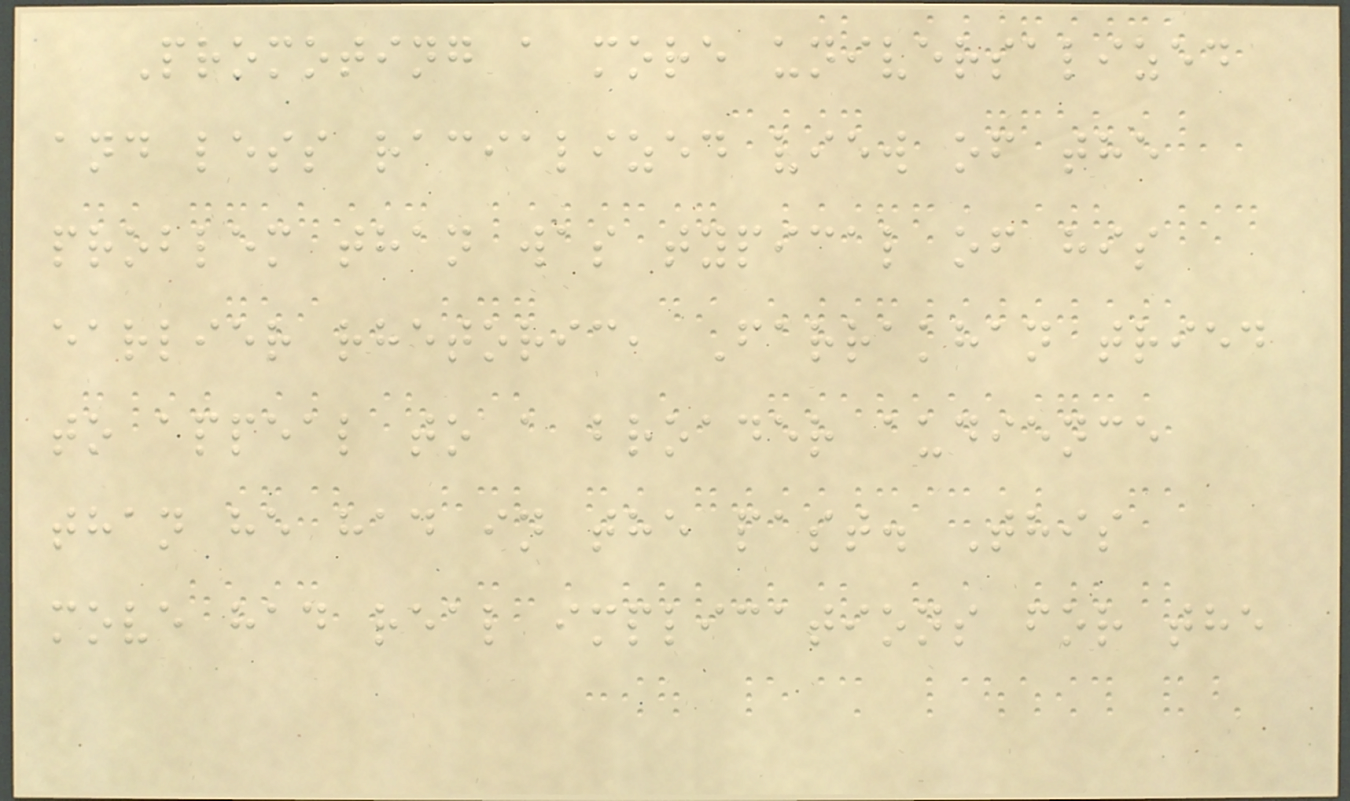Promoting a more universalized
and less racialized view of the
problem than was typical of his
earlier rhetoric, Farrakhan tried
to appeal to a broader audience
than he had in the past. This
move had real implications for the
